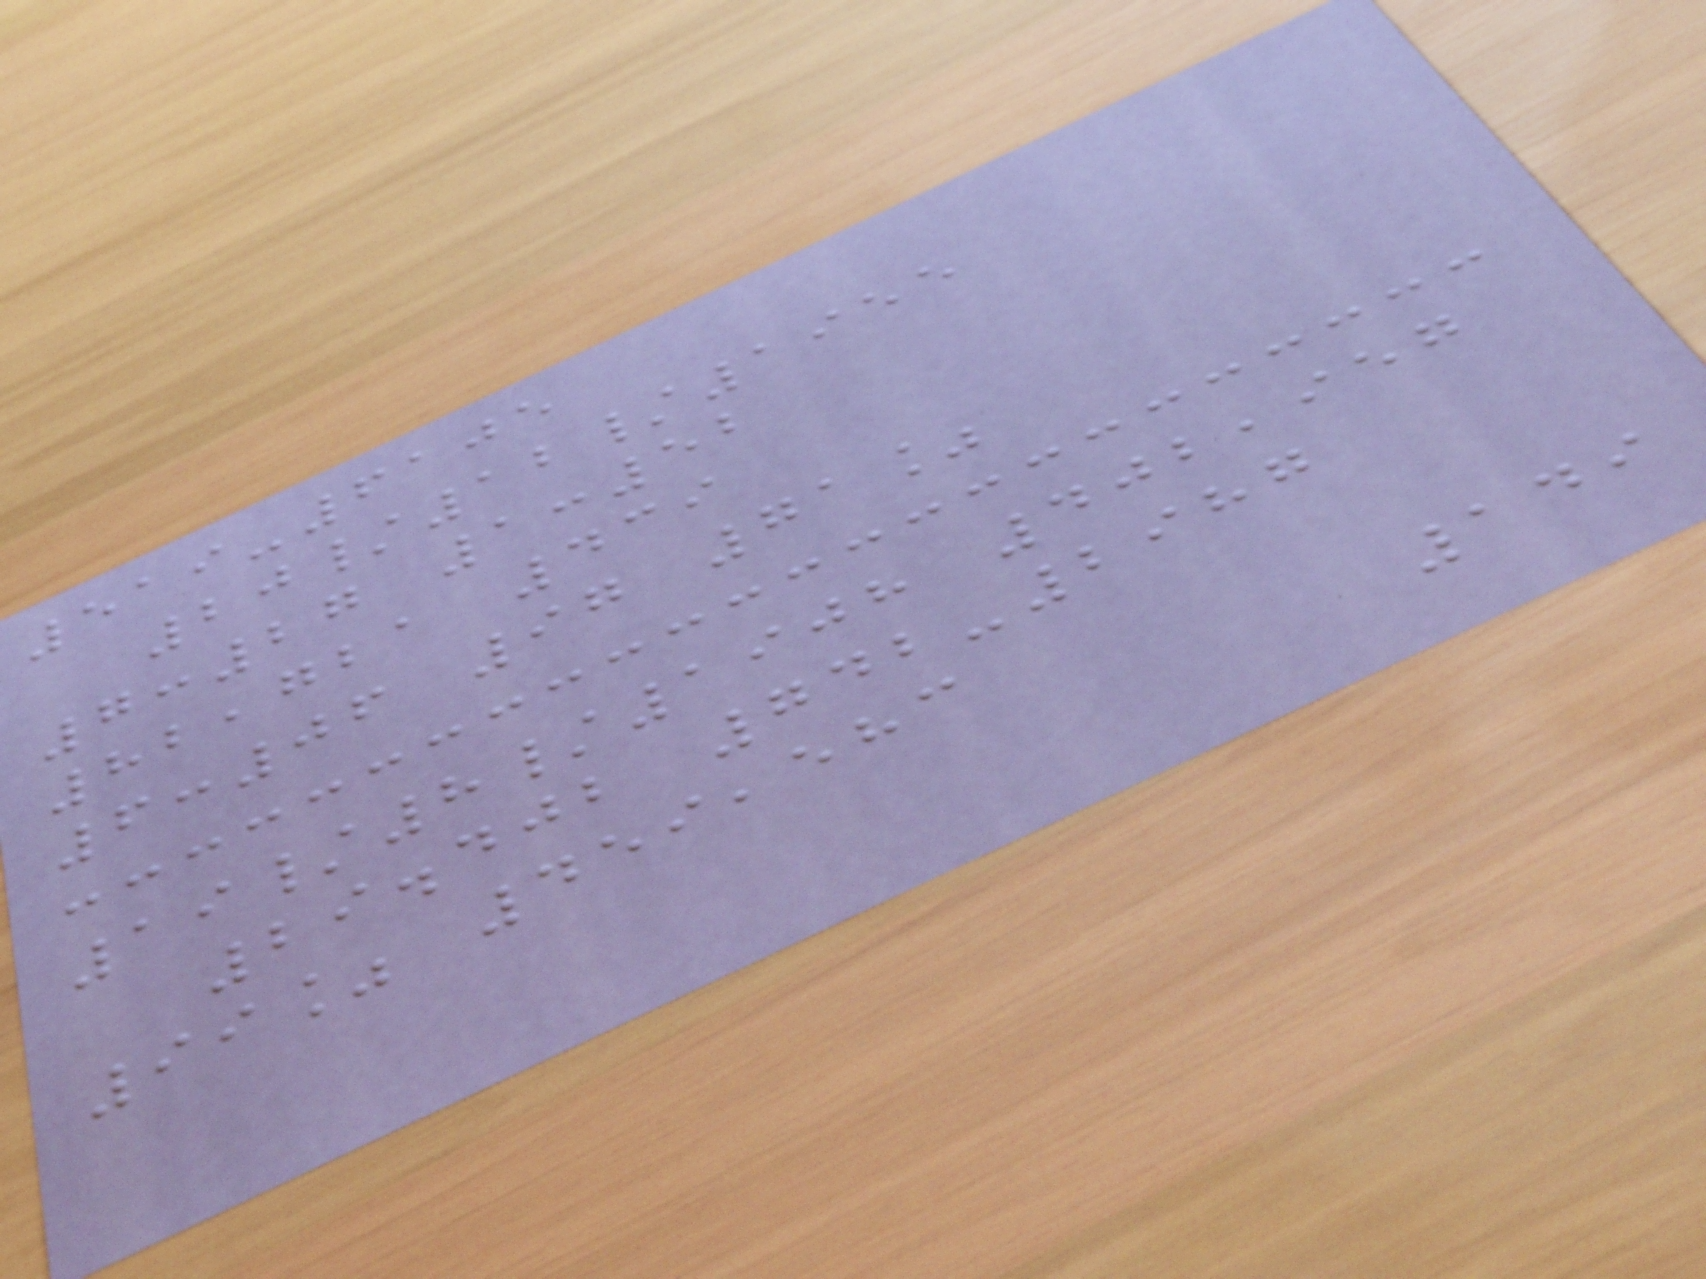519-6105
20/12/1955
7:27 1:52
82,721 439
6:06 97 71%
19/8/1908 402,957
29.402 742-2987
99% 459,583
149
